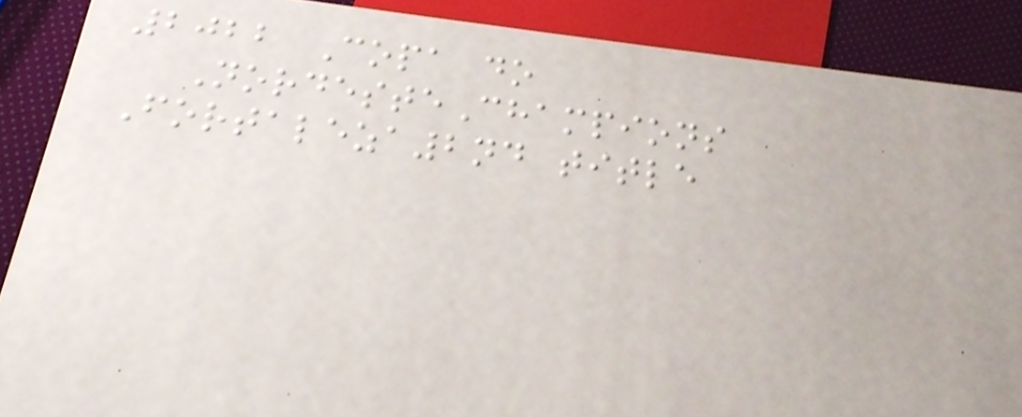2022 Copa do
NordesteChampions
Fortaleza2nd title
